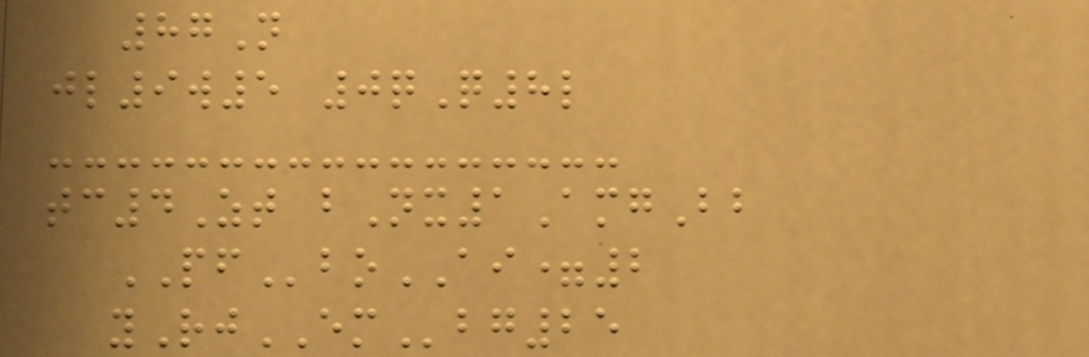87N
jl9w5 0qQ8l
tc4Zt bNx1AmgBb
PFboAI=2
yRjEMbg25
